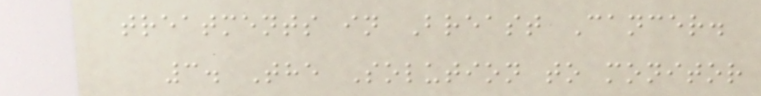treatments in Breast Cancer.
3. The Solution to monitor
